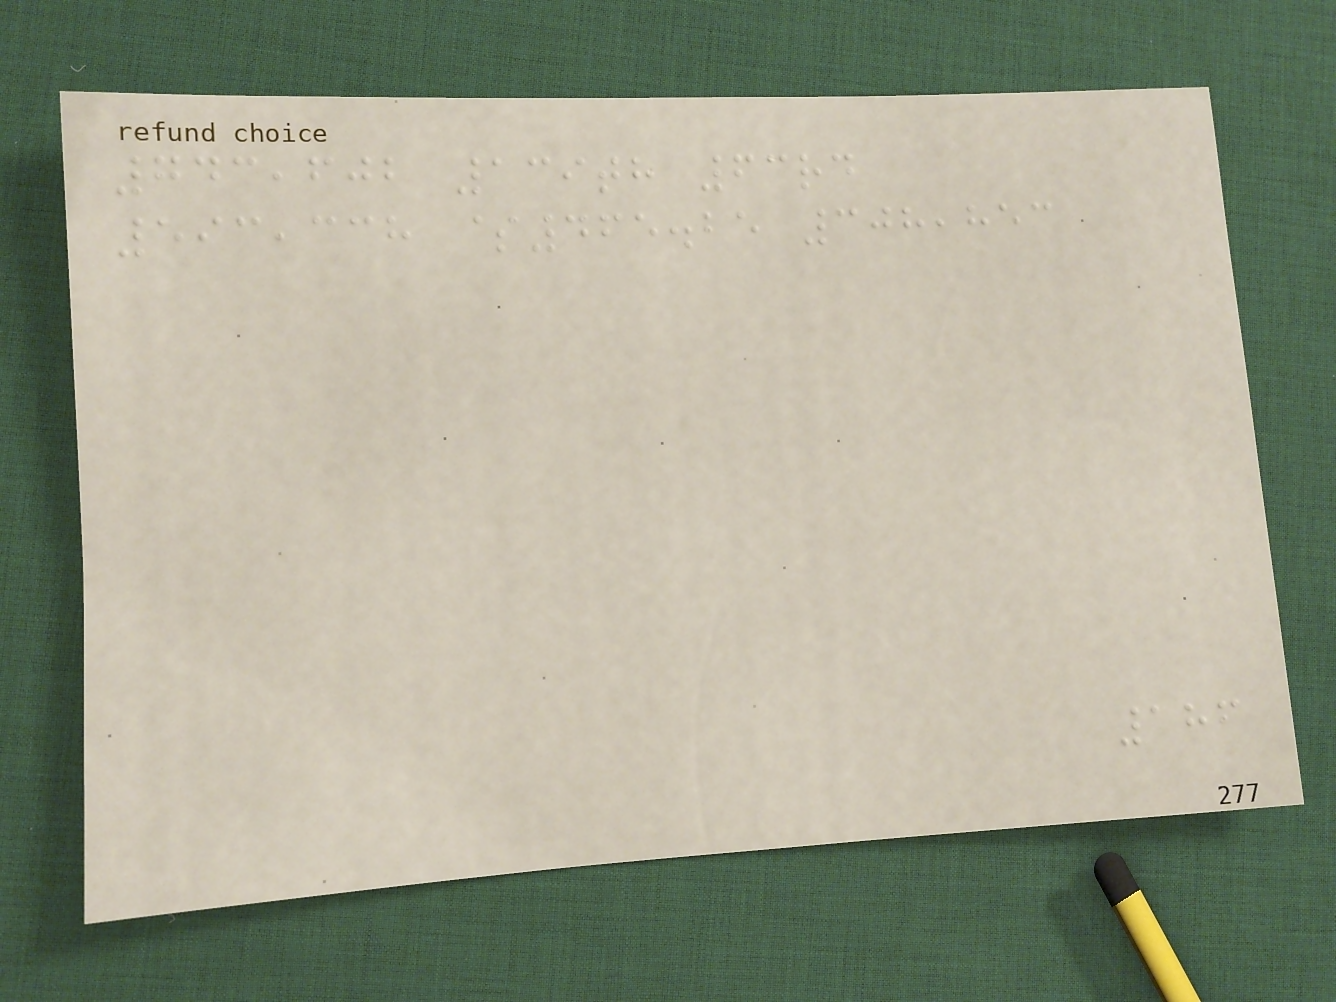743,602 139th 63rd
593,338 $465.25 308,853
186
